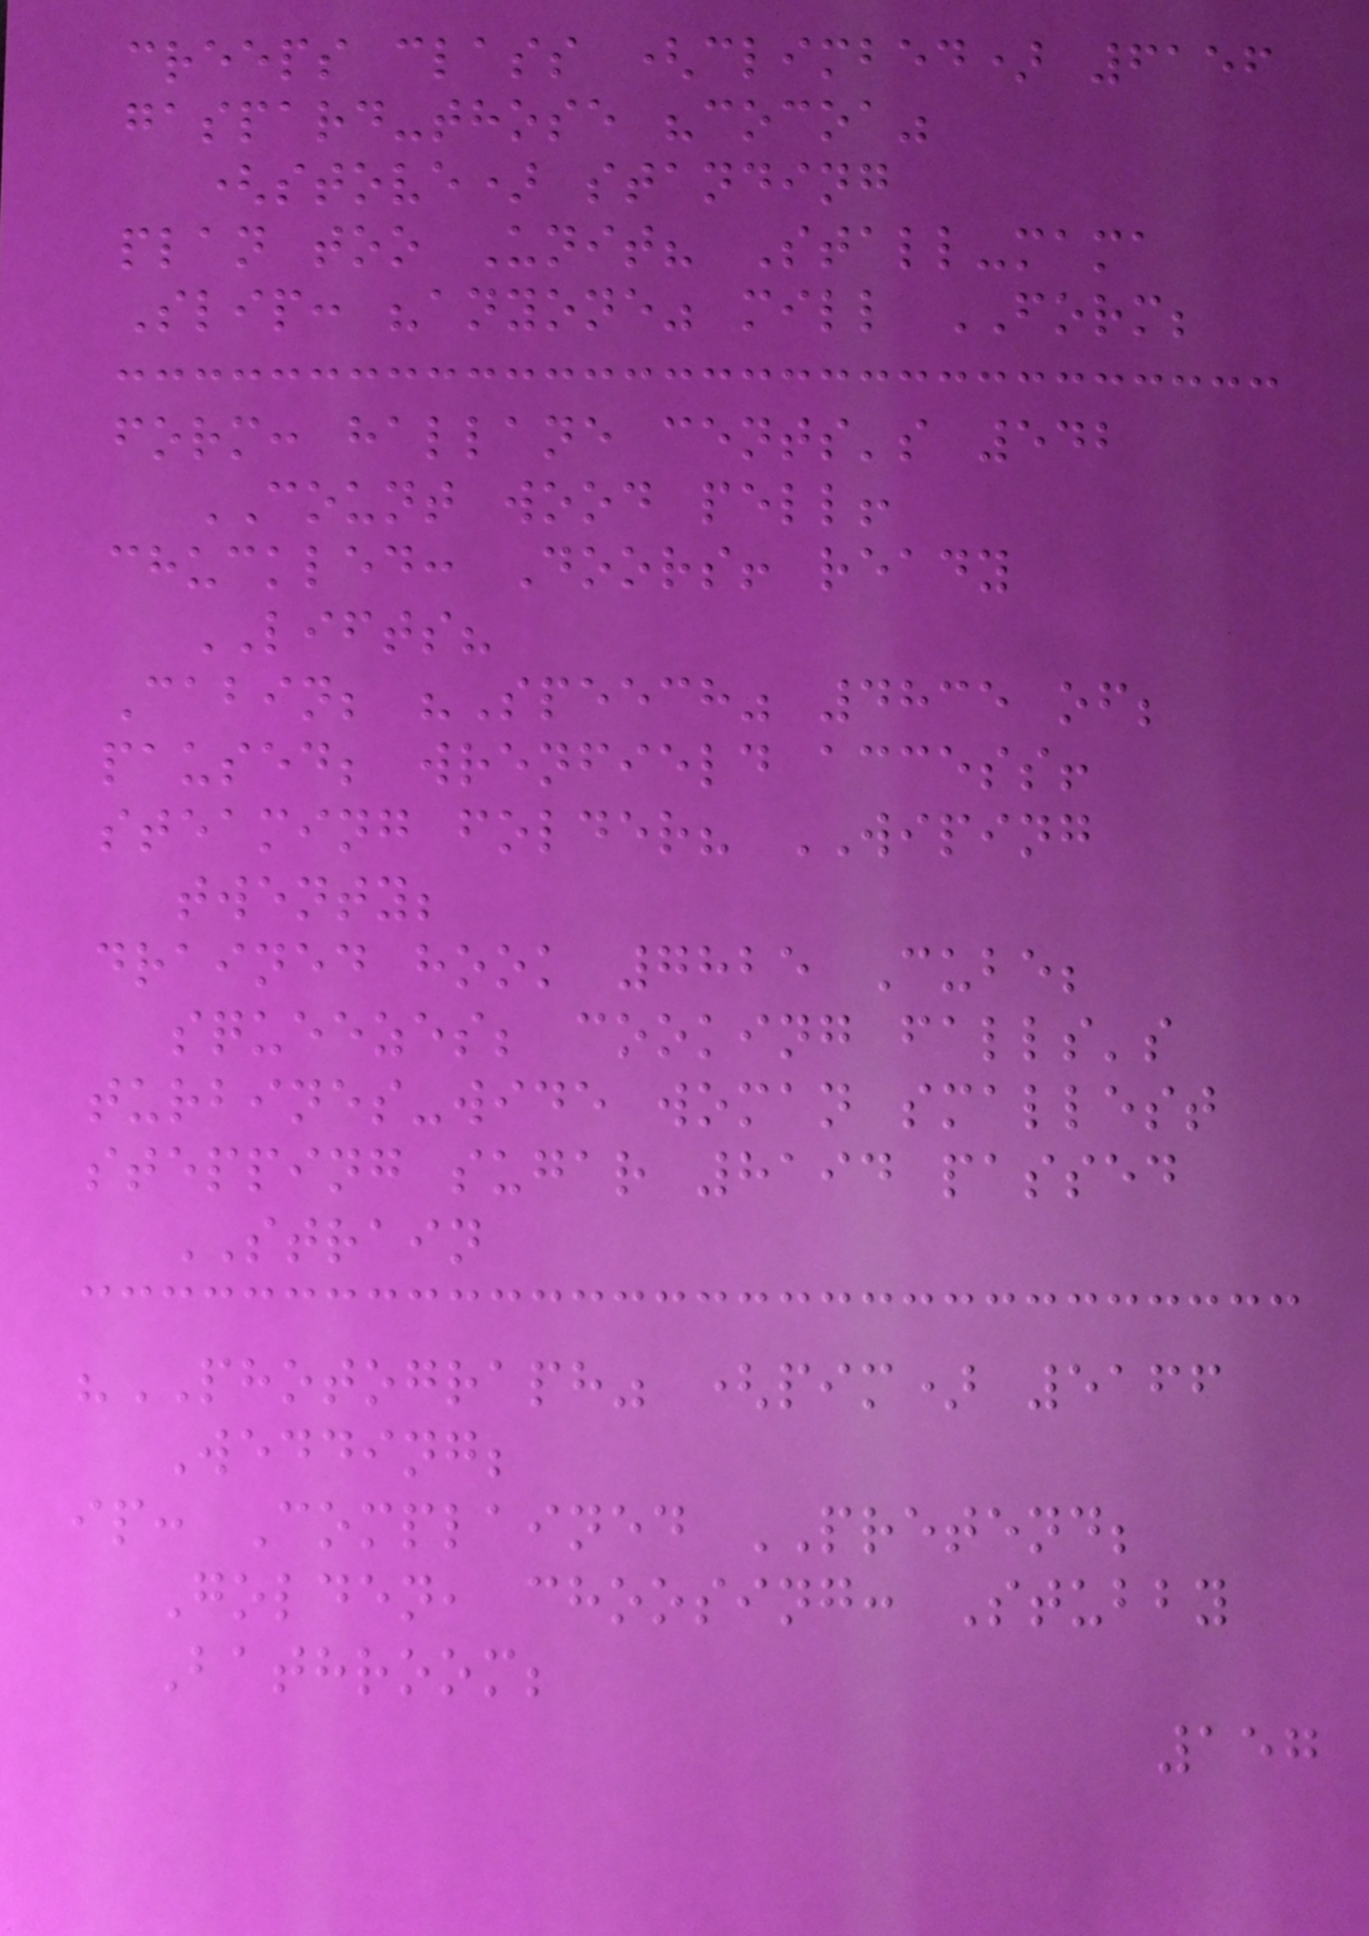creeps class (climbed) 6156
gaspard-those "cocoa"
(stove) standing
plan too Unit? Stall-mama
Slip: "anyone" mill FORM;
form: hallane cents's 542
COUNT wood pell!
chuckled: Doors! ready
LIFTS?
Cabin; "Speech" 4835 of;
paused; wrenfield access!
steaming folder? WIPING
twenty;
drained hook 7825 Cube;
squeezes; cooking falls's
turbines-wide woman smallest
stepping sugar 8194 passed
STRAIN
"PHOTOGRAPH" (pim) 5166
Wedding;
ip: Complained PRETEND;
Golden, choosing: Stubby
Bathroom;
157
